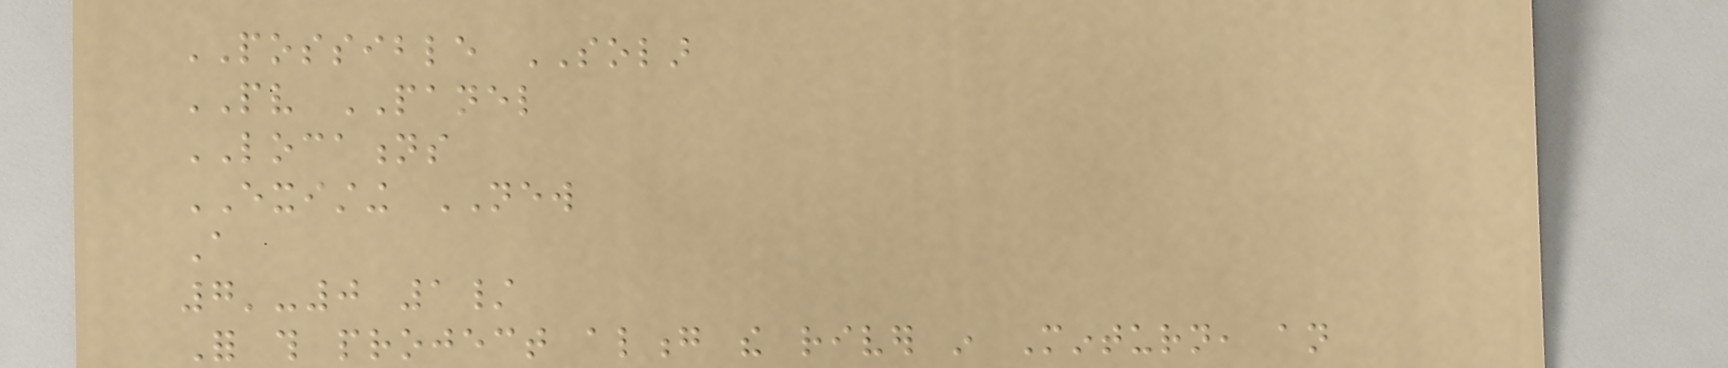POSSIBLE SOLAR
PV PANEL
LOCATIONS
EXISTING NEW
A
7'-0 1/
For this project along the river in Minturn, an
